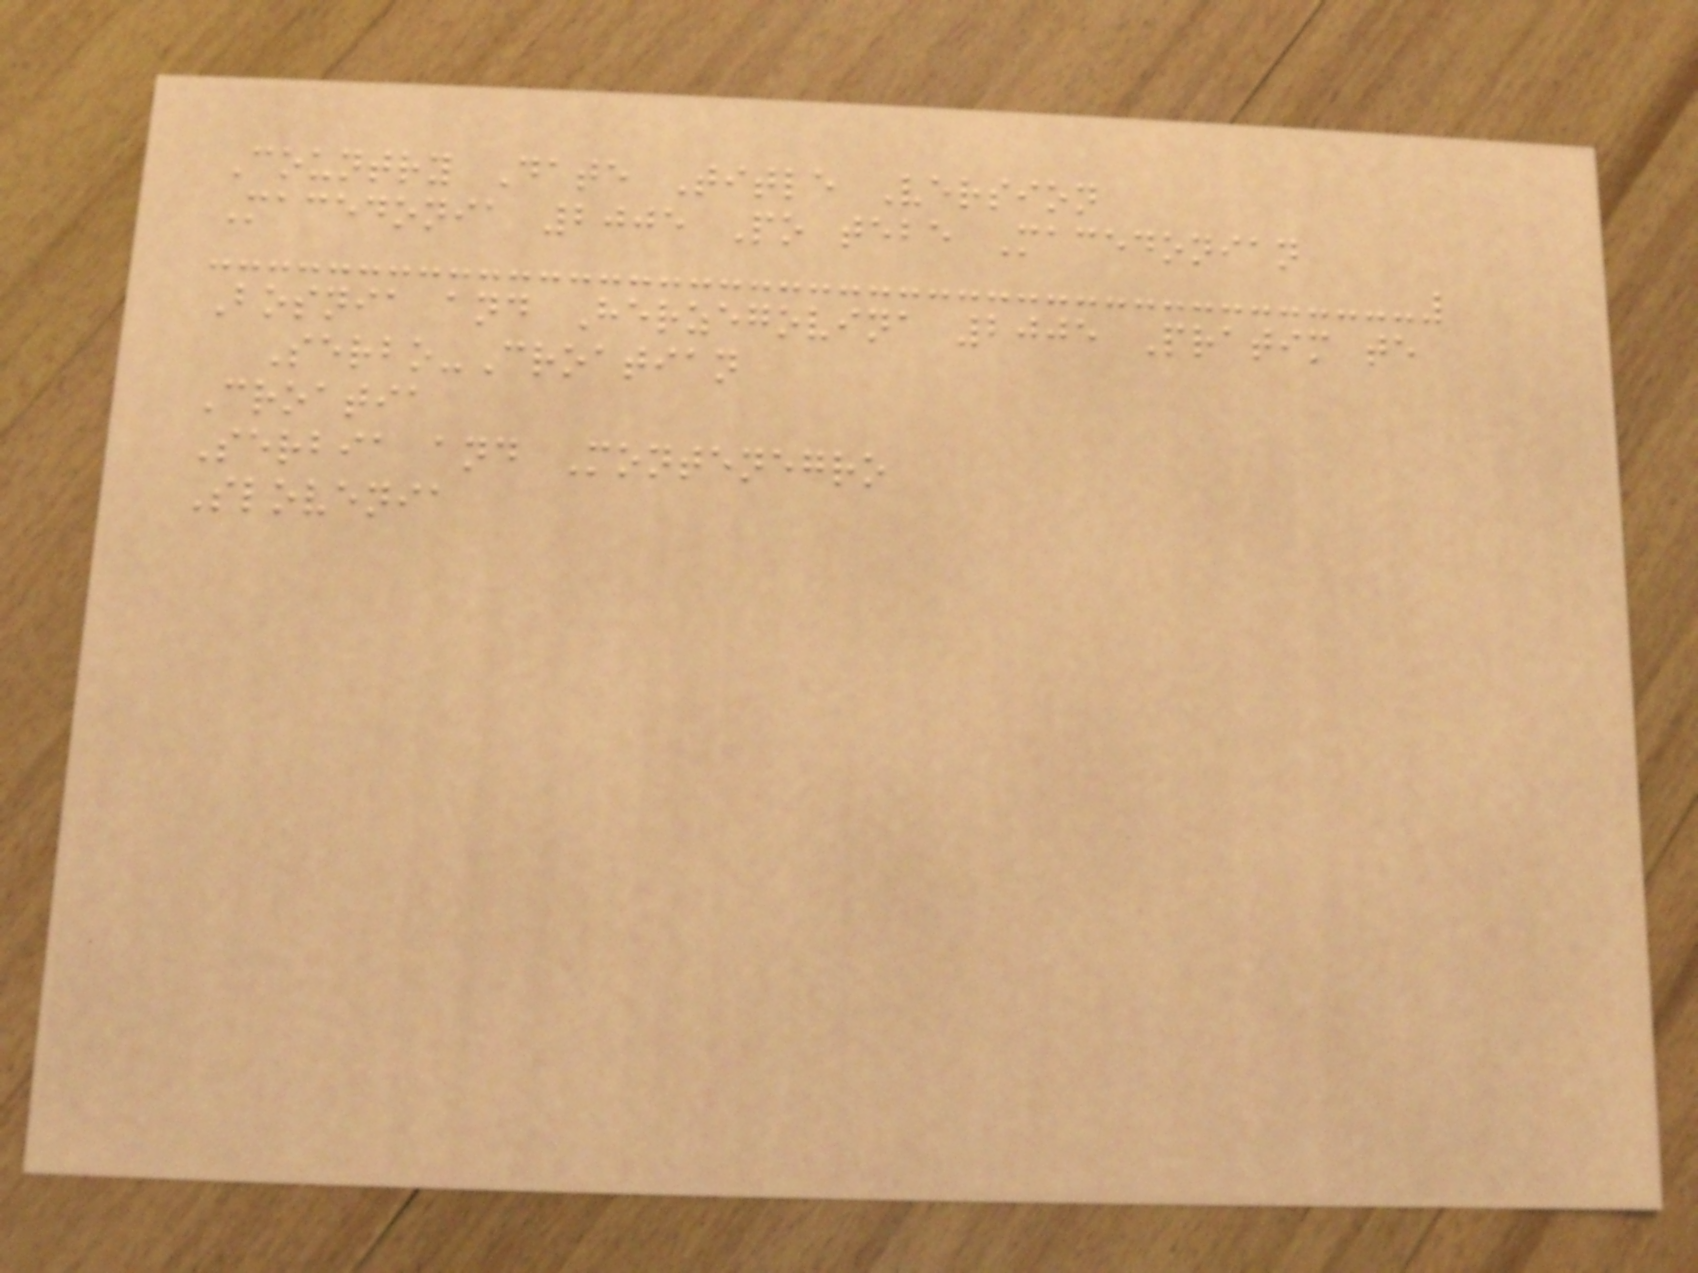Country Date Title Version
Macedonia 2005 Po tebe Macedonian
Bosnia and Herzegovina 2005 Pratim te
Serbo-Croatian
Croatia
Serbia and Montenegro
Slovenia
